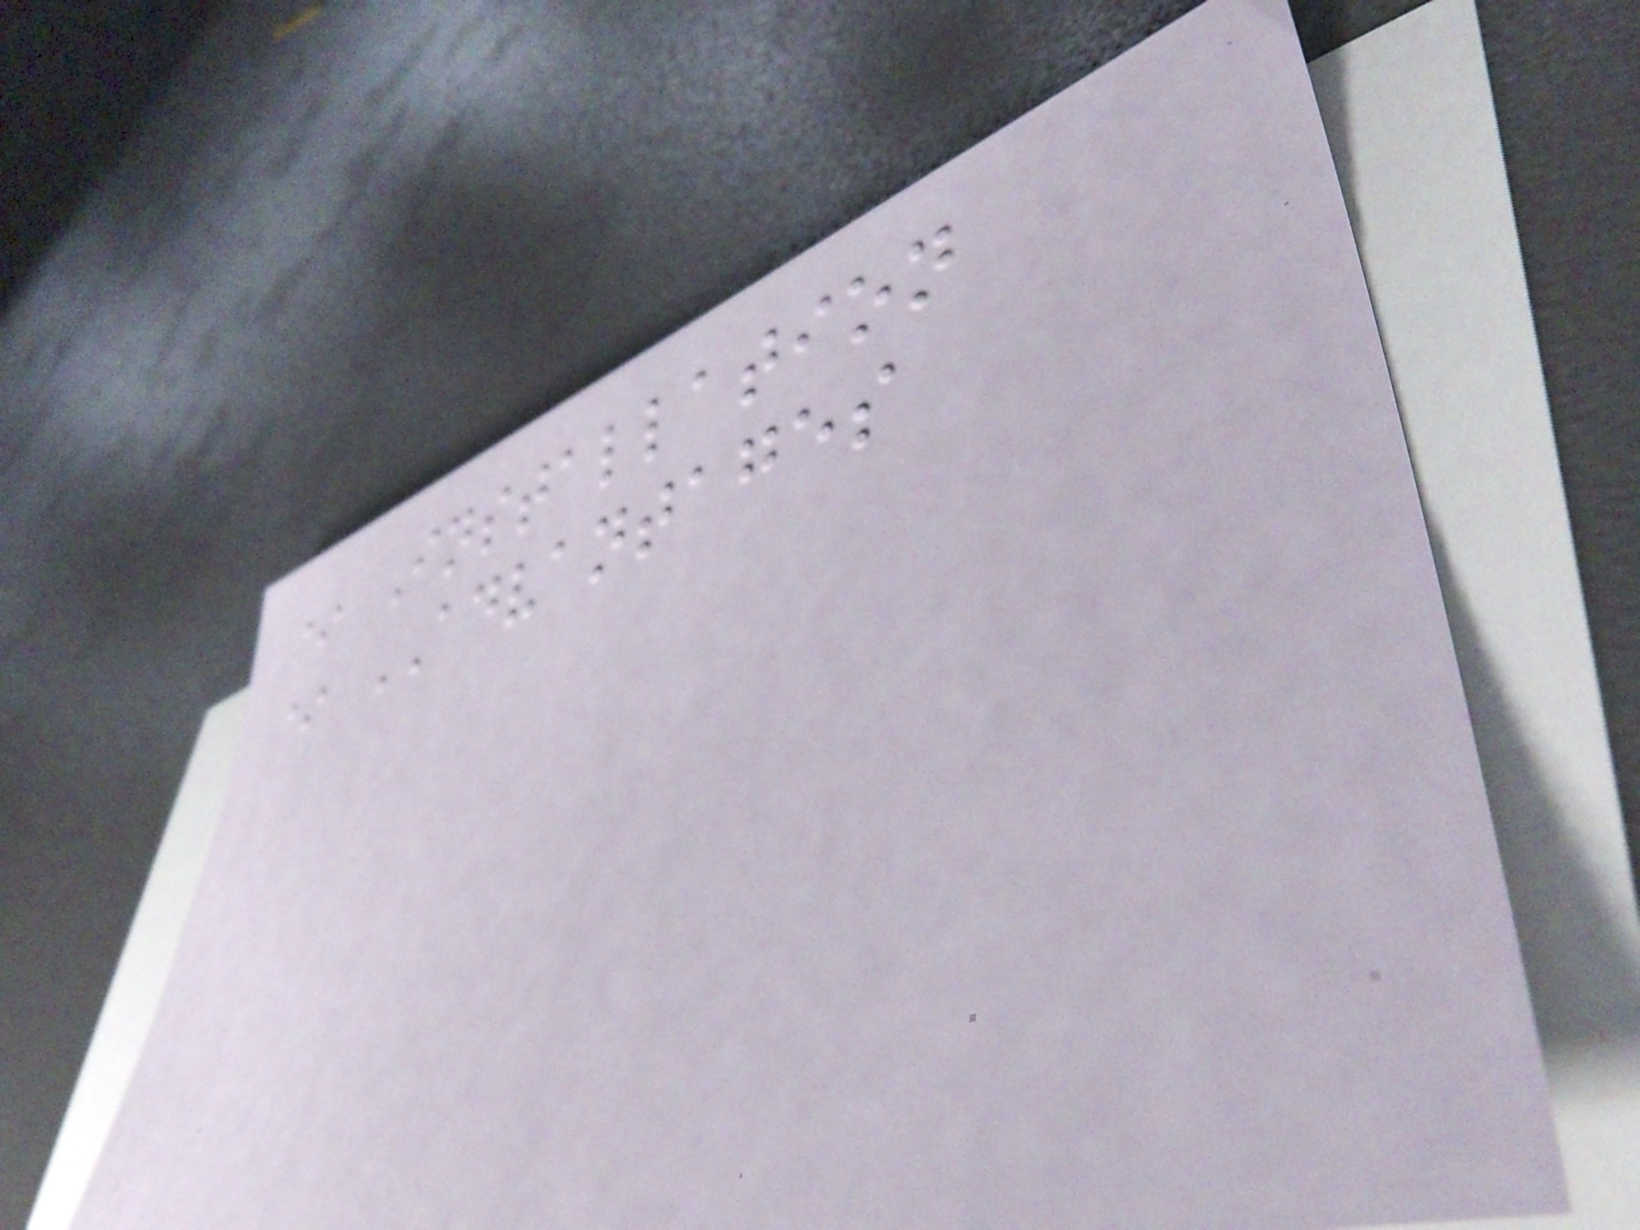* Installation
* ADVANTAGES
